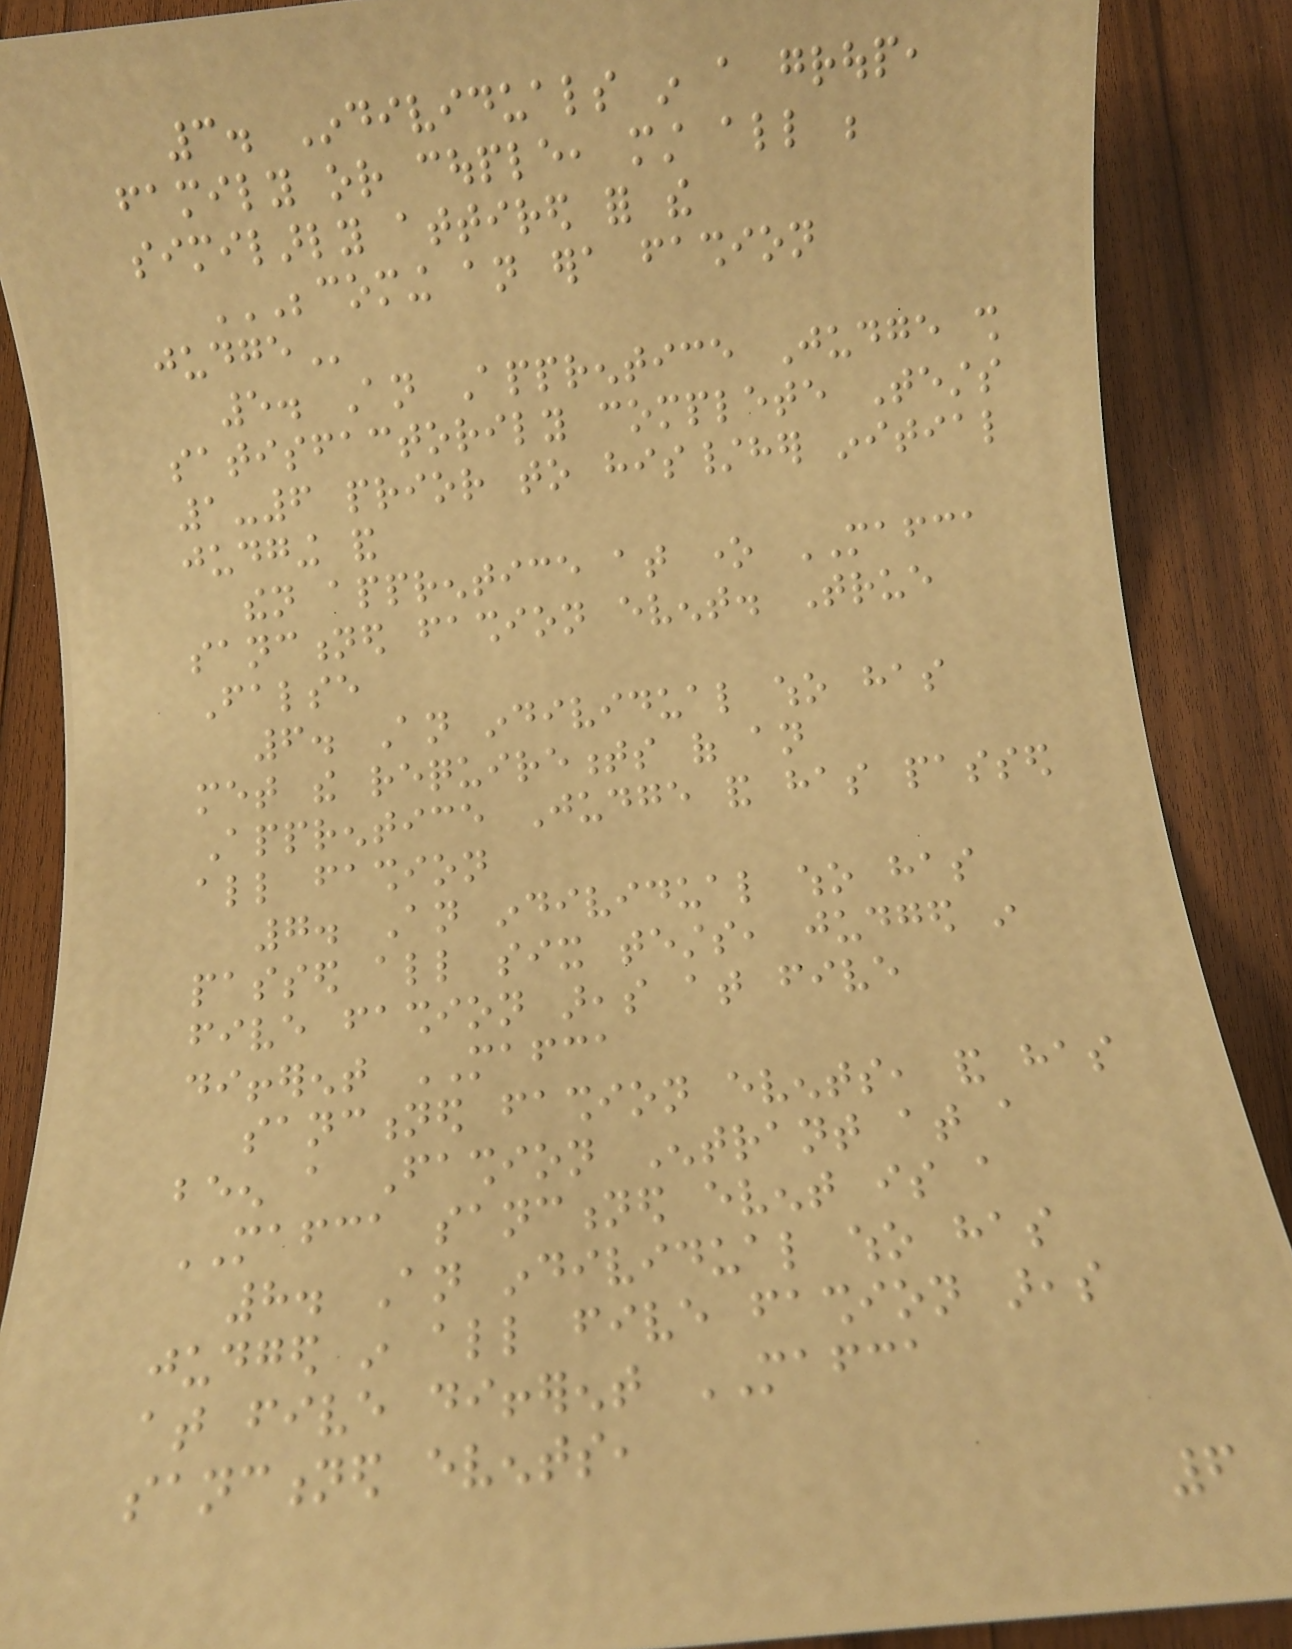3. Individuals in a group,
family or couple, must all be
similarly attired for the
BECOMING AN ERA FASHION
JUDGE
5. An Apprentice Judge shall
satisfactorily complete Tests
1-6 prior to his/her initial
judging and
then apprentice at one MAFCA
sanctioned fashion event. True
False
6. An individual who has
met the requirements of an
Apprentice Judge and has passed
all fashion
7. An individual who has
passed all six tests, judged in
five fashion areas at five
different MAFCA
sanctioned fashion events, and has
been a Fashion Entrant at a
MAFCA sanctioned event is a
8. An individual who has
judged in all five fashion areas
at five different MAFCA
sanctioned events,
6
